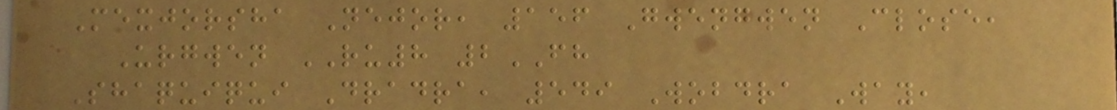Mexjorsha Nejor, 156 Gwengwen Close,
Urgwen RU8 2FH
Shaquiqui Dradra, 549 Wobdra Way,
